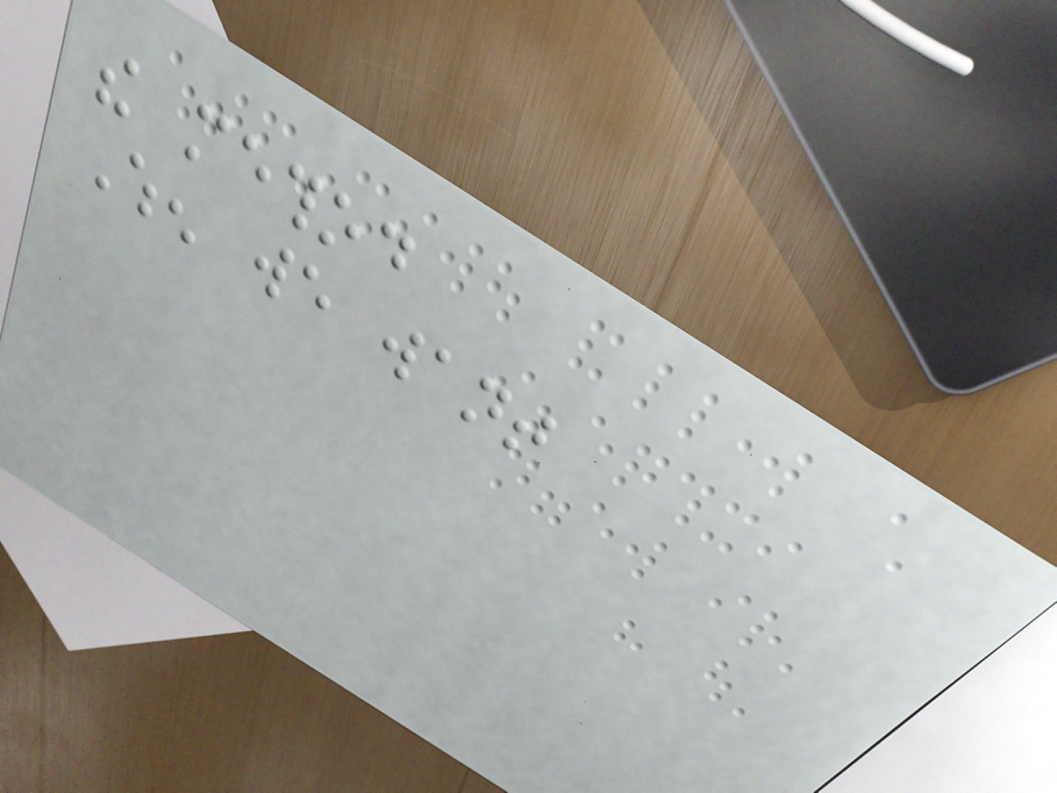the method
When we want
